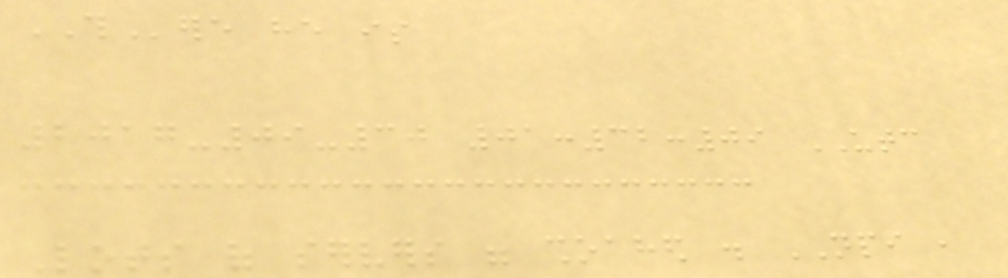THere he is
2017-09-30 01:32:09 UTC
Lots of servers were shoahed . NPI ,
